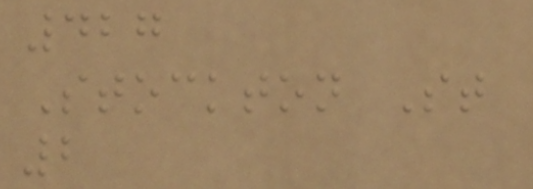427
Stockton St
2
